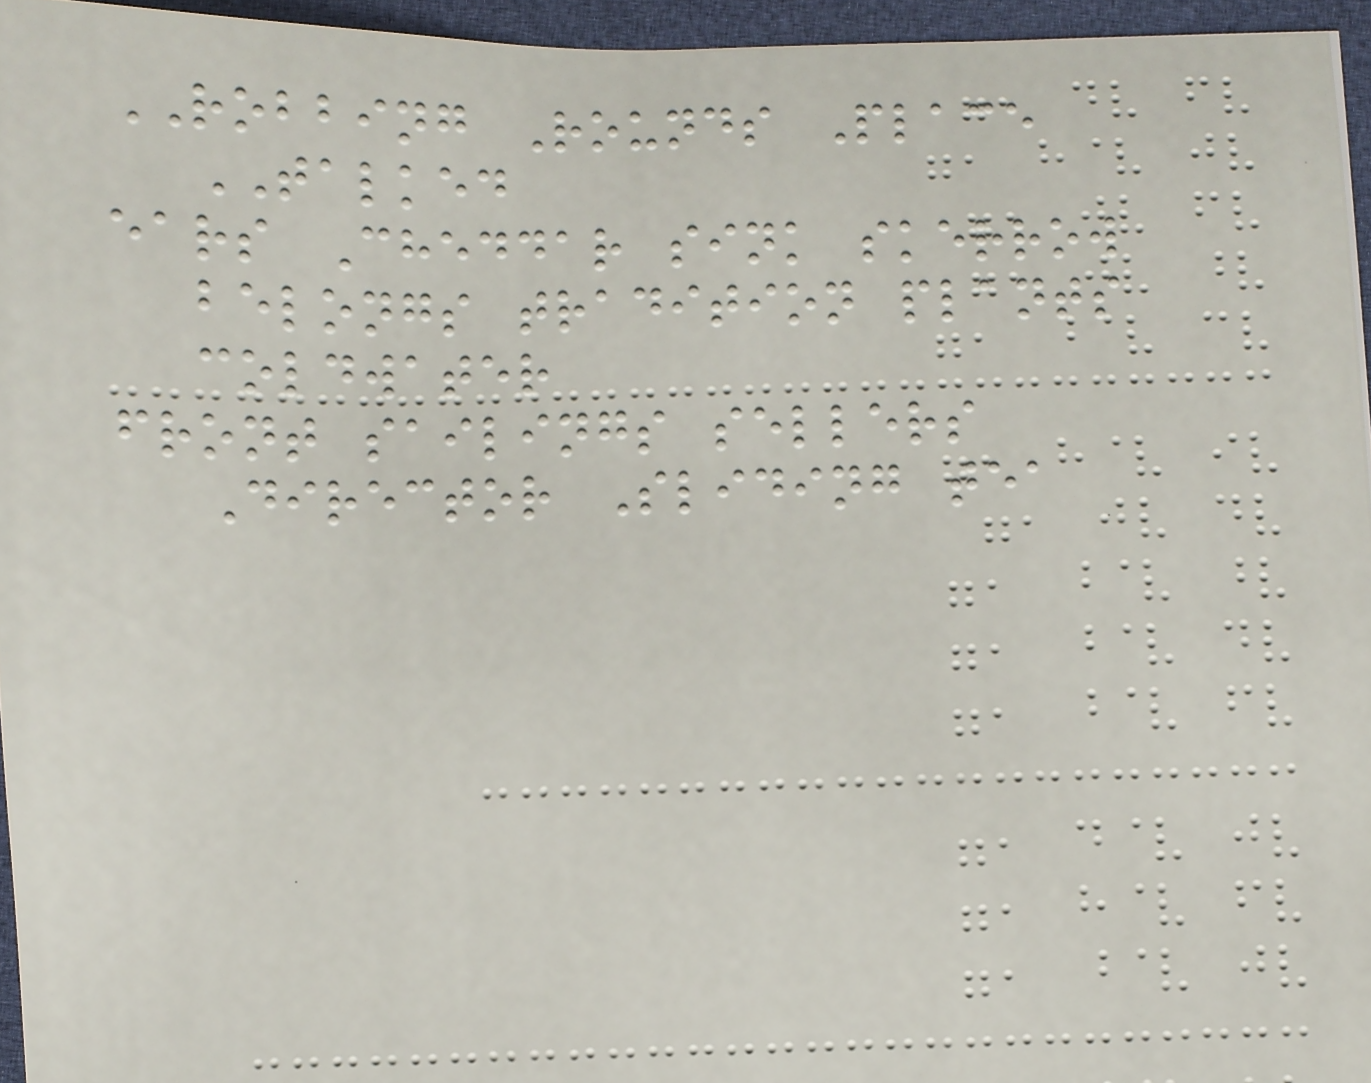ROBBING Rounds Place
TALKED
ears Cheddar sink skerrow
belongs tradition plants
coldwater
front sailings sellers
Director Sliding tea
